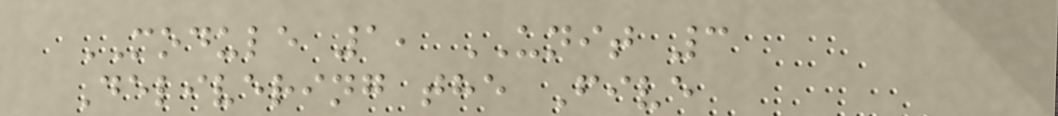MODULE 1, UNIT 3
Delivering the Five
